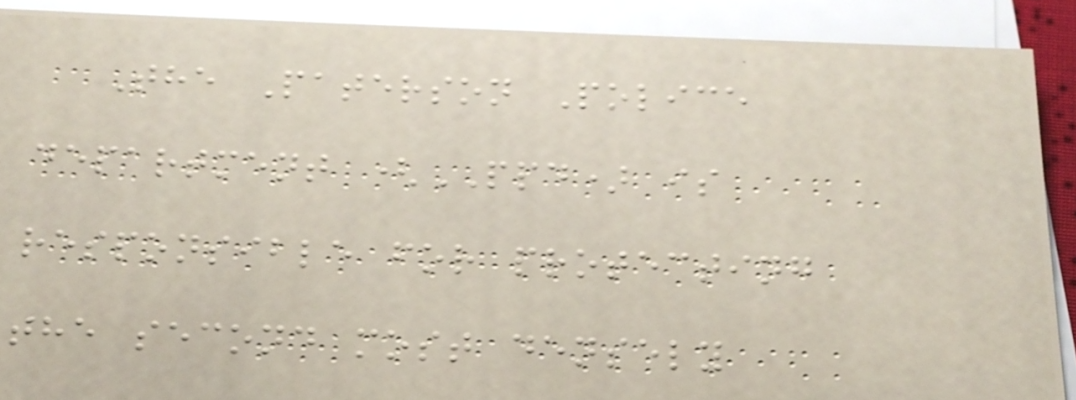The Paterson Police
department (PPD) is
responsible for protecting
the second most densely
